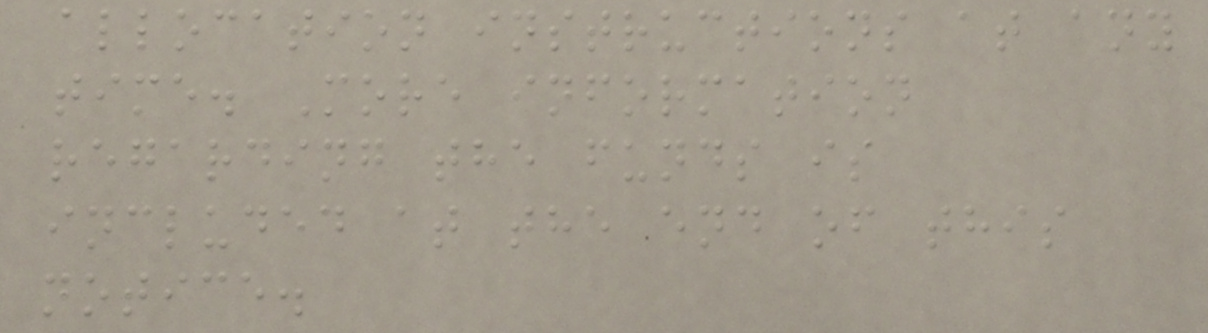allocation instructions at any
time. More information
regarding the funds is
included at the end of this
notice.
